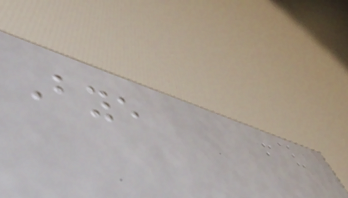Bye
